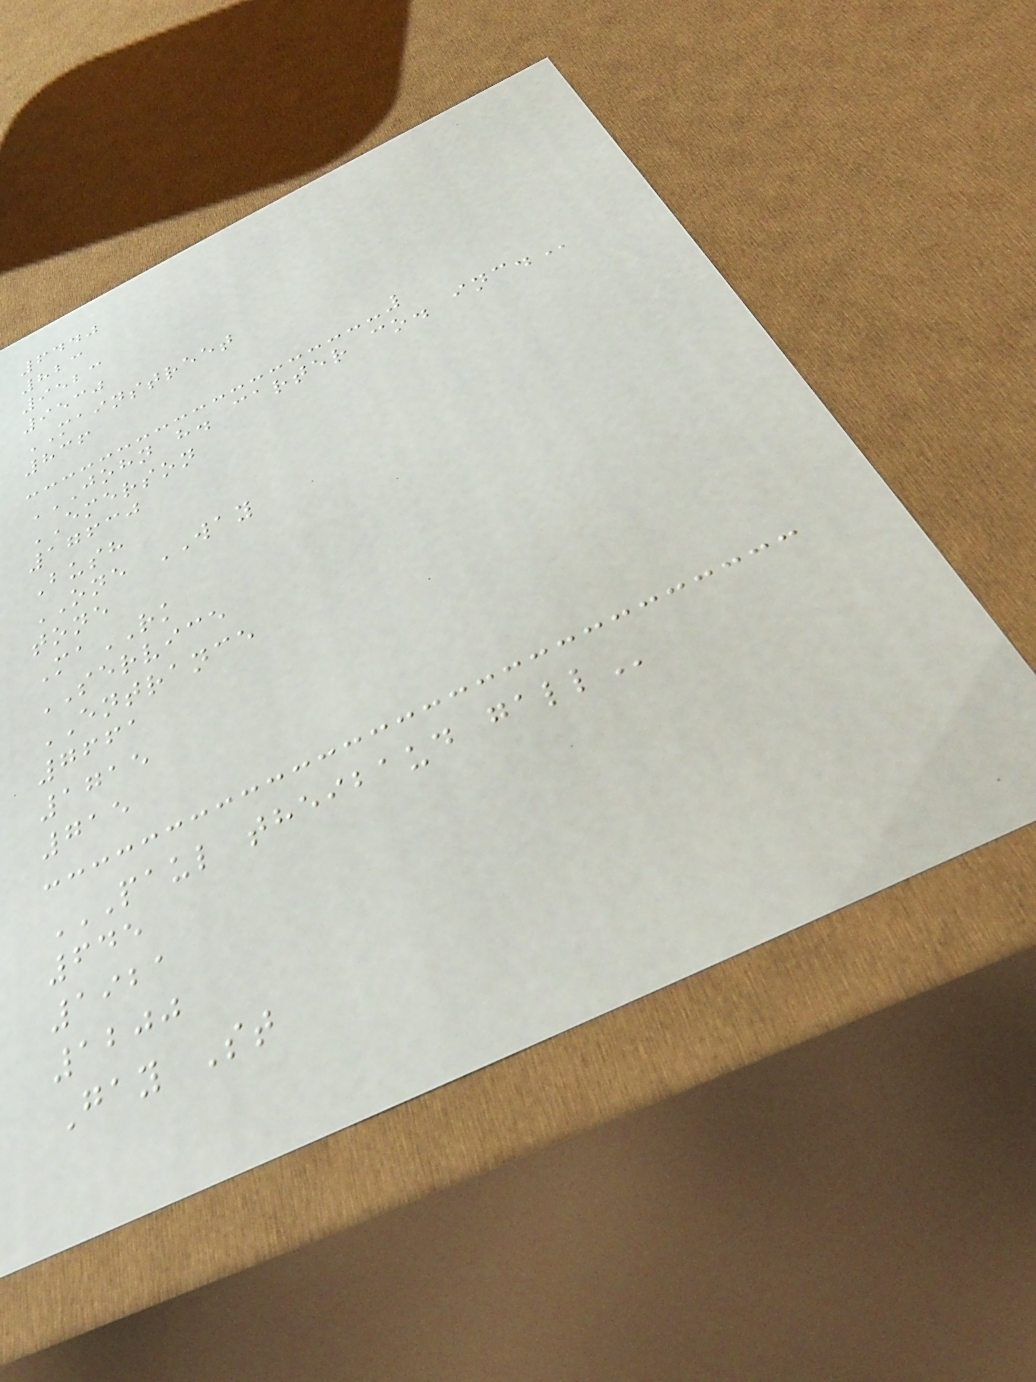6440
823
9523
9530
MAINSTREET
836
JOHN H. CARTER CO. INC.
EMERSON
17630
Bush
ONE WAY
tone
MaRK
SERVICE
ENTRANCE
7661
1715
715
PAUL THEIBAUD GALL
645
1921
1200
Gay St
